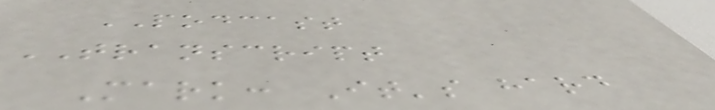PODCAST
TRANSCRIPT
Mark: It's hard
